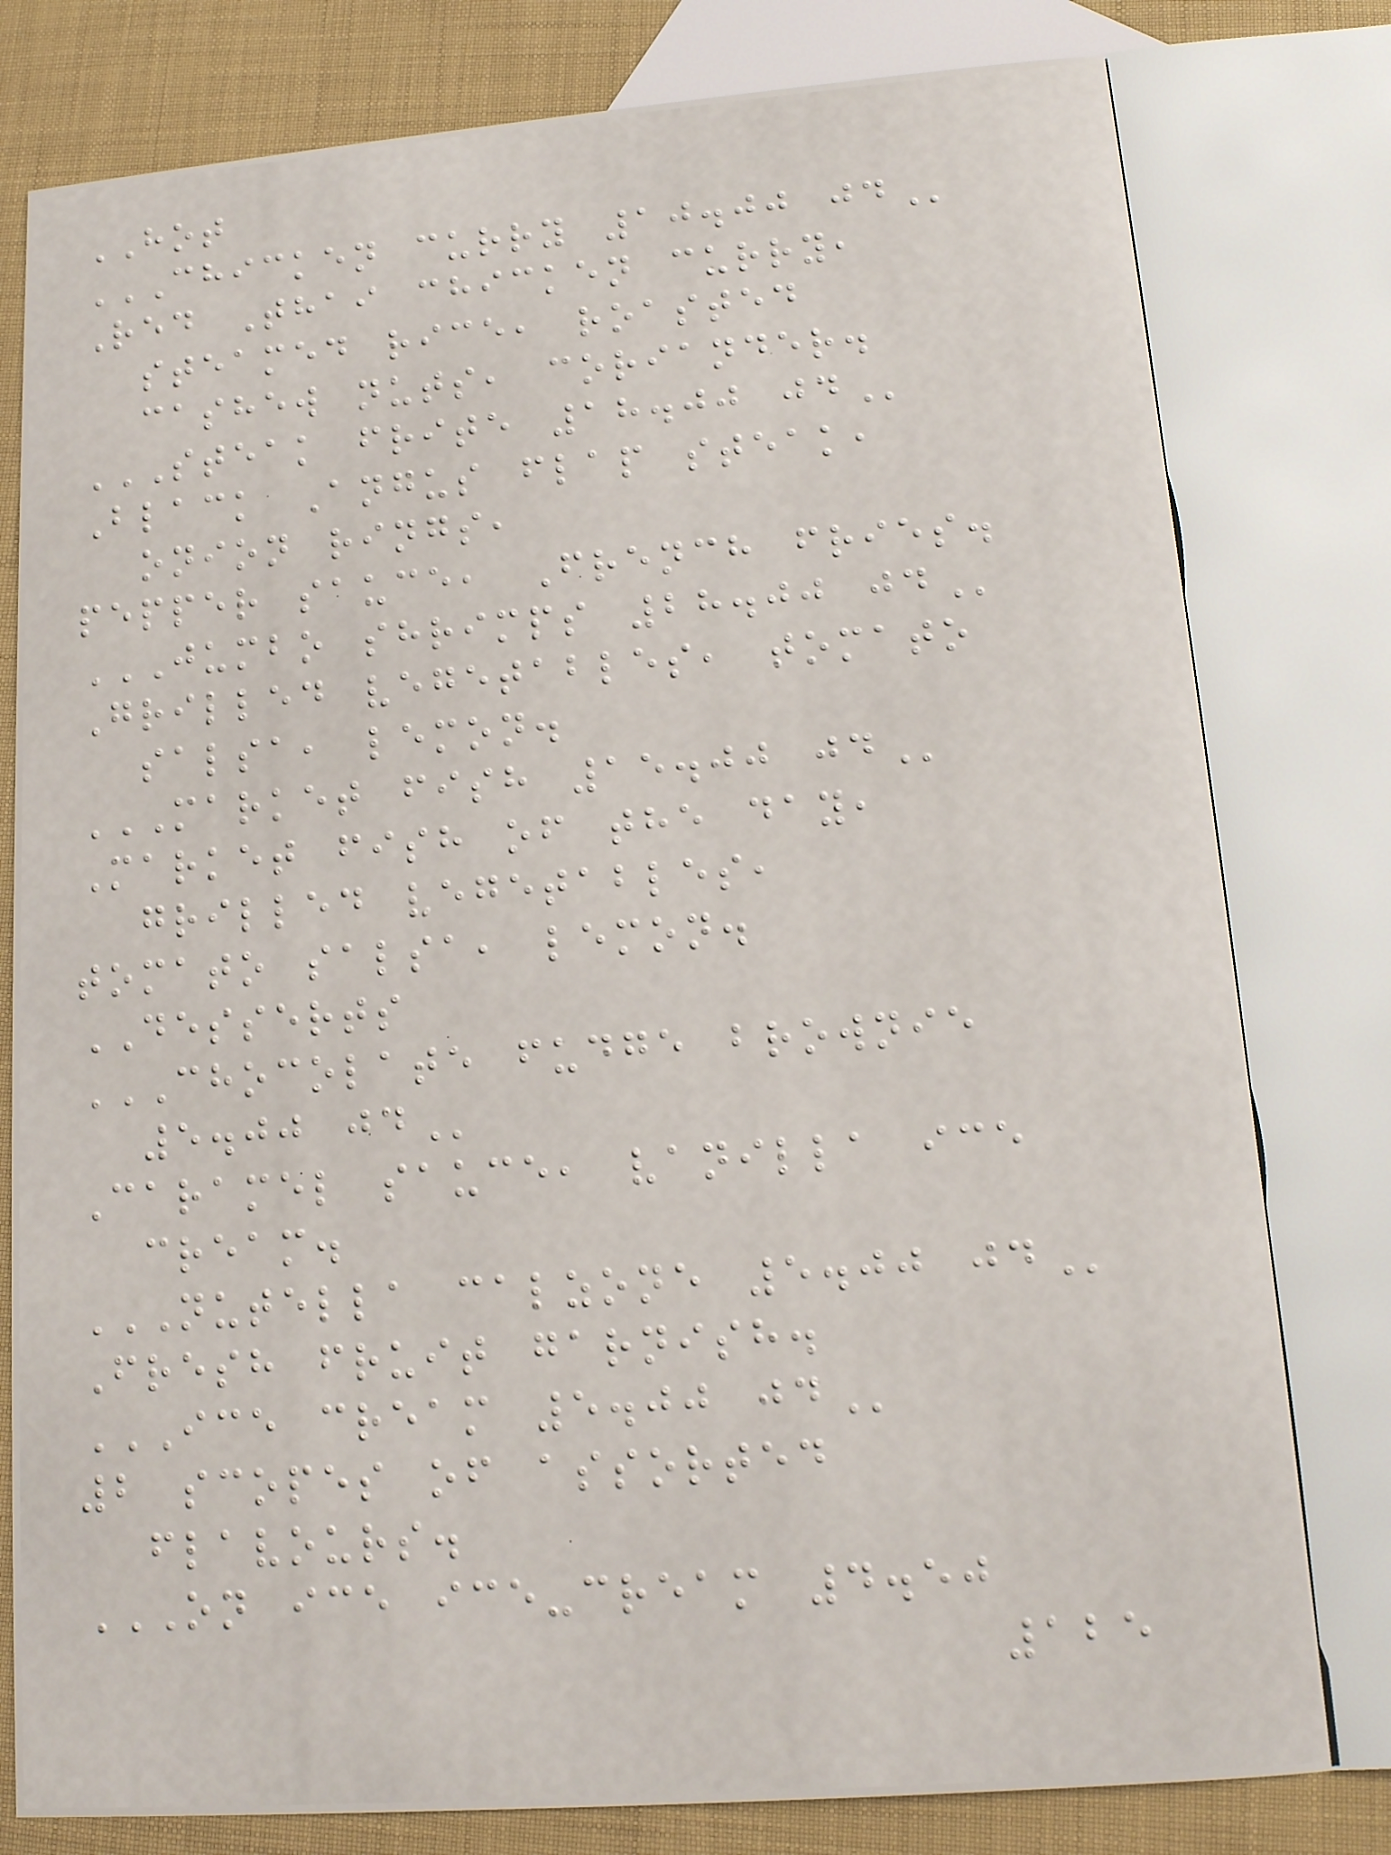HOT
CHICKEN CURRY 10.00 JD
Red Thai chicken curry,
steamed rice, roasted
cashew nuts, coriander.
STEAK FRITE 18.00 JD
Black Angus flap steak,
onion rings,
pepper sauce, French fries.
JUMBO SHRIMPS 28.00 JD
Grilled vegetables, tomato
salsa, lemon.
MARKET FISH 15.00 JD
Market fish of the day,
grilled vegetables,
tomato salsa, lemon.
DESSERTS
CHOCOLATE FUDGE BROWNIE
5.00 JD
Caramel sauce, vanilla ice
cream.
NUTELLA CALZONE 5.00 JD
Fresh fruit garnish.
ICE CREAM 5.00 JD
2 scopes of assorted
flavours.
ON ICE ICE-CREAM 4.50
125
